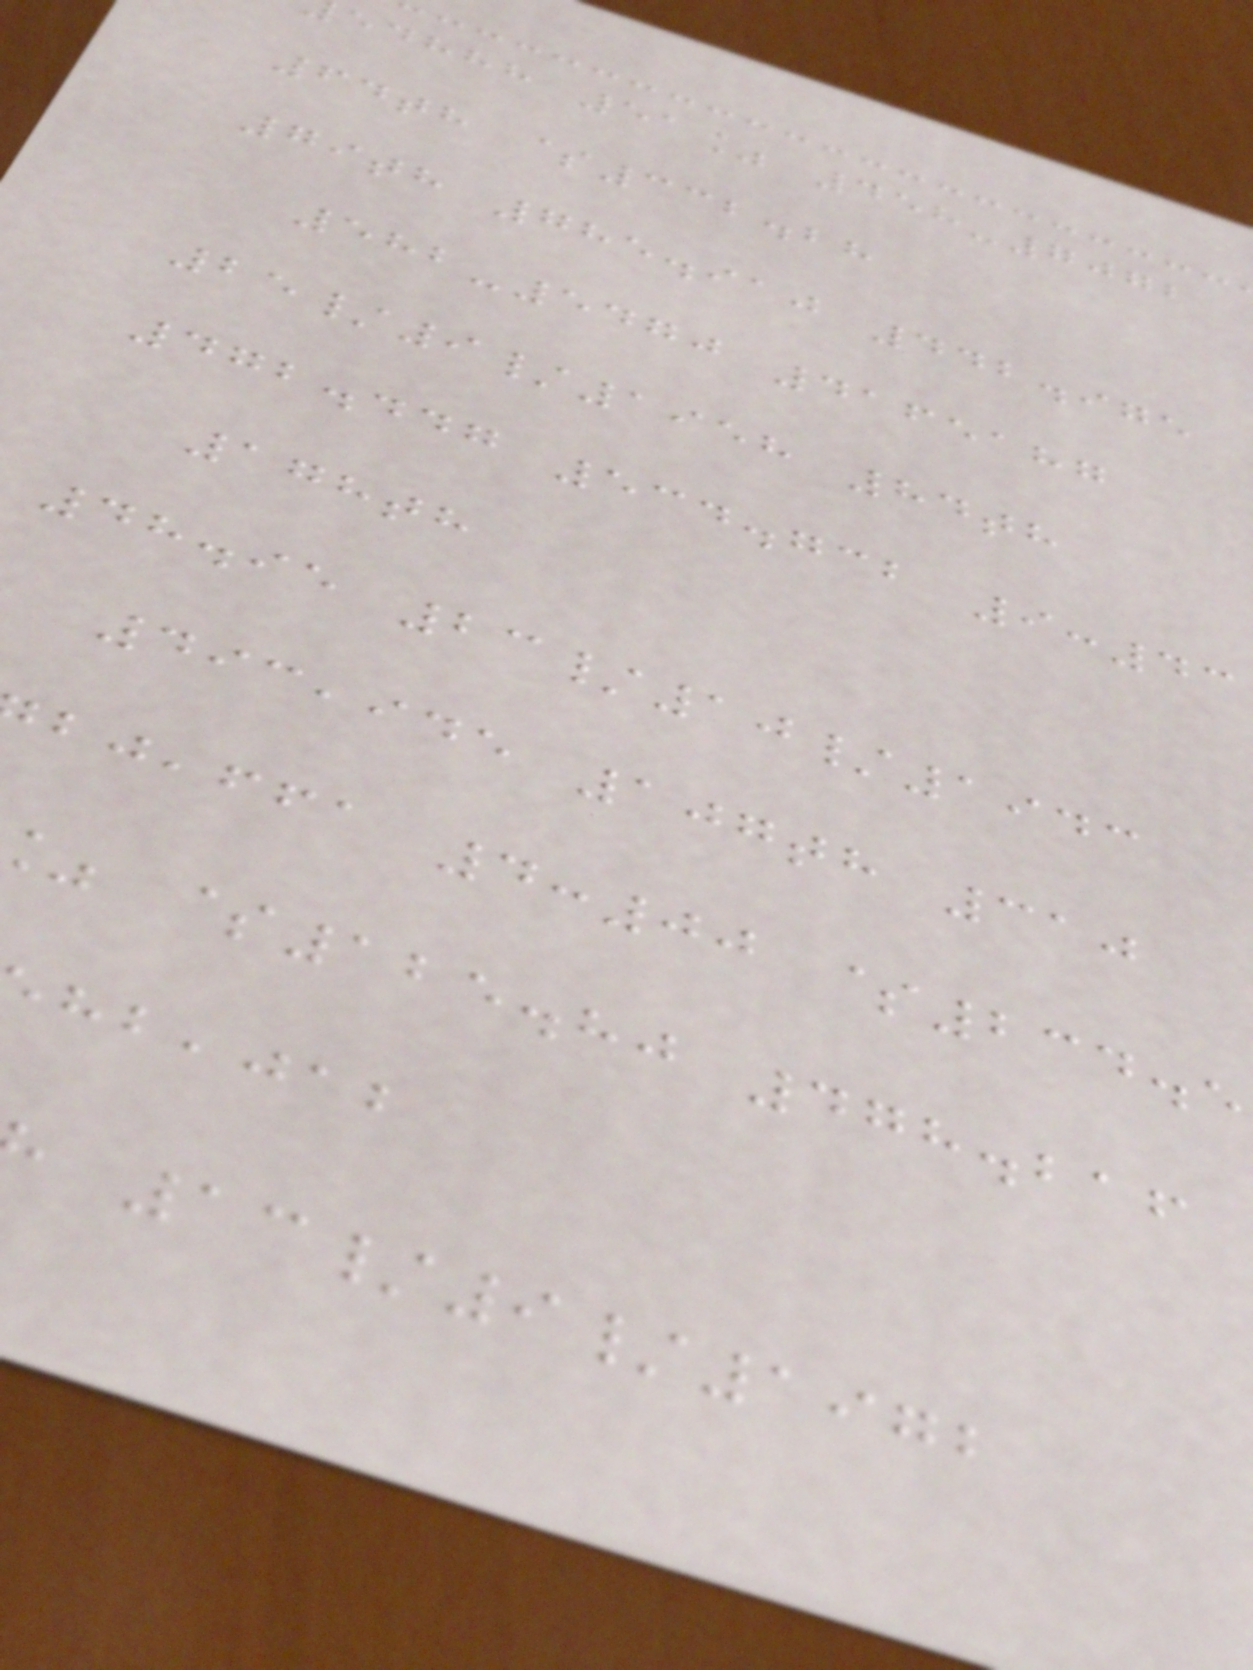edhhh 51% 458-7072
64th $332.28
79th 785.910 442.975
582-5470 4165187
25/9/1958 84th
472.447 534.732 9:43
178th
48.95 23/10/1943
493,945 107th 310
,ffa 4:00 $234.5
$125.80 478.216
,jab
13/9/1972
